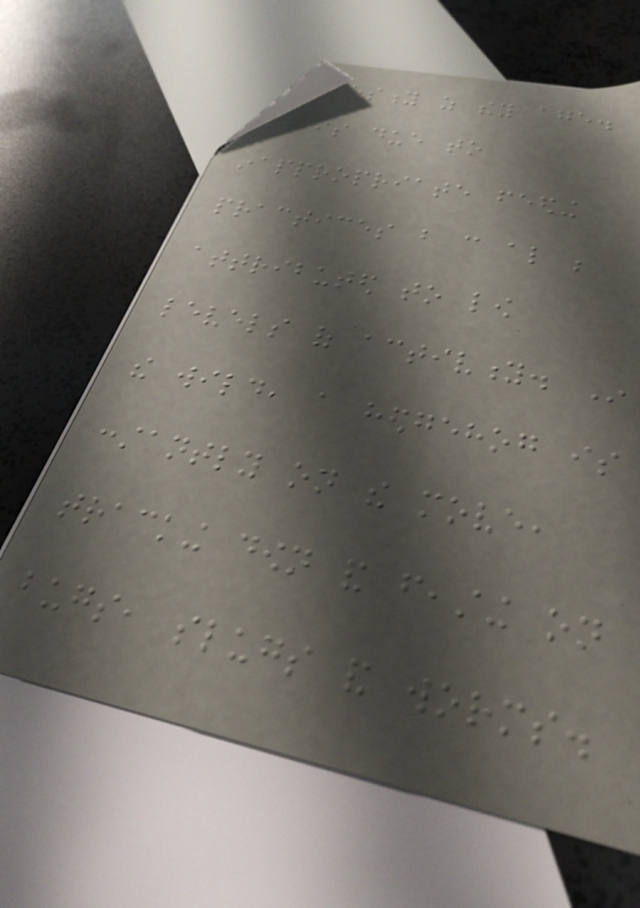obesity as they age.
This is due to
inappropriate feeding
practices but can also be
attributed to low
levels of activity. In
the wild, a hedgehog is
constantly on the move,
tracking down and feasting on
bugs, slugs and worms.
